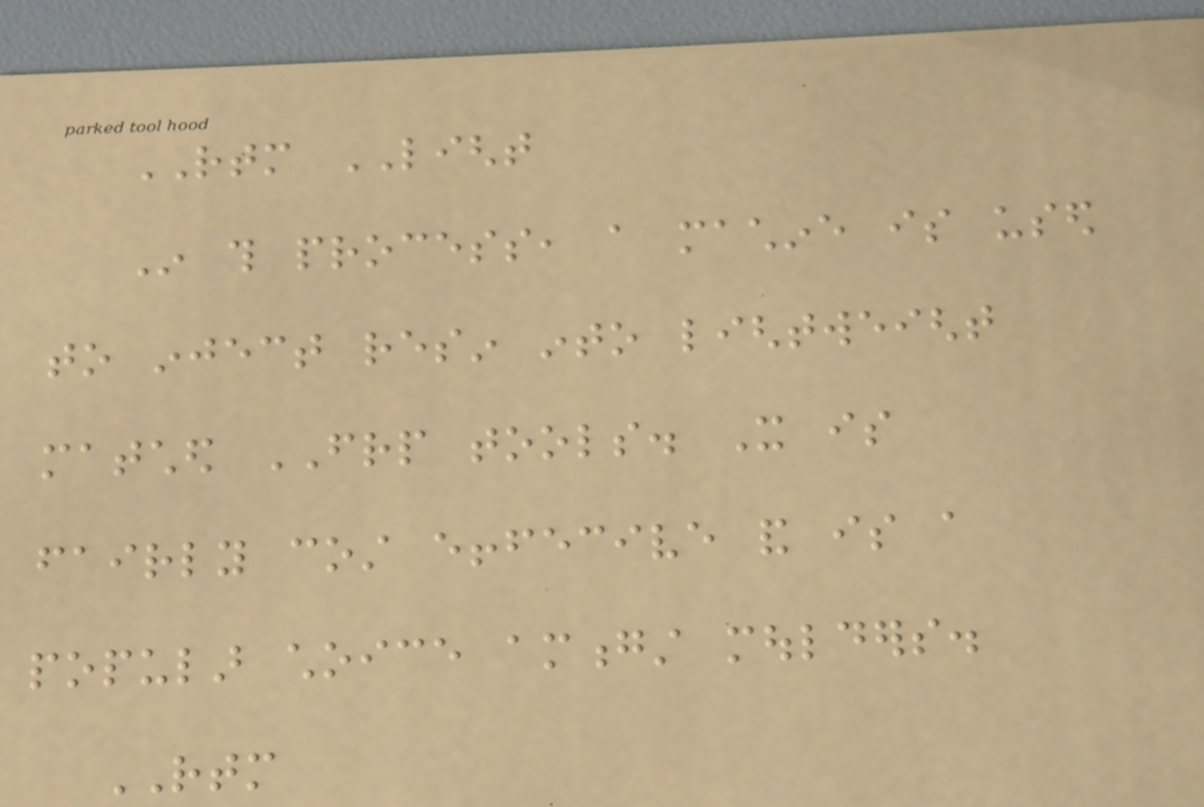RTM LIGHT
In this process, a machine is used
to inject resin into lightweight
matched FRP tools. It is
fairly cost efffecive and is a
popular choice amongst moulders.
RTM
